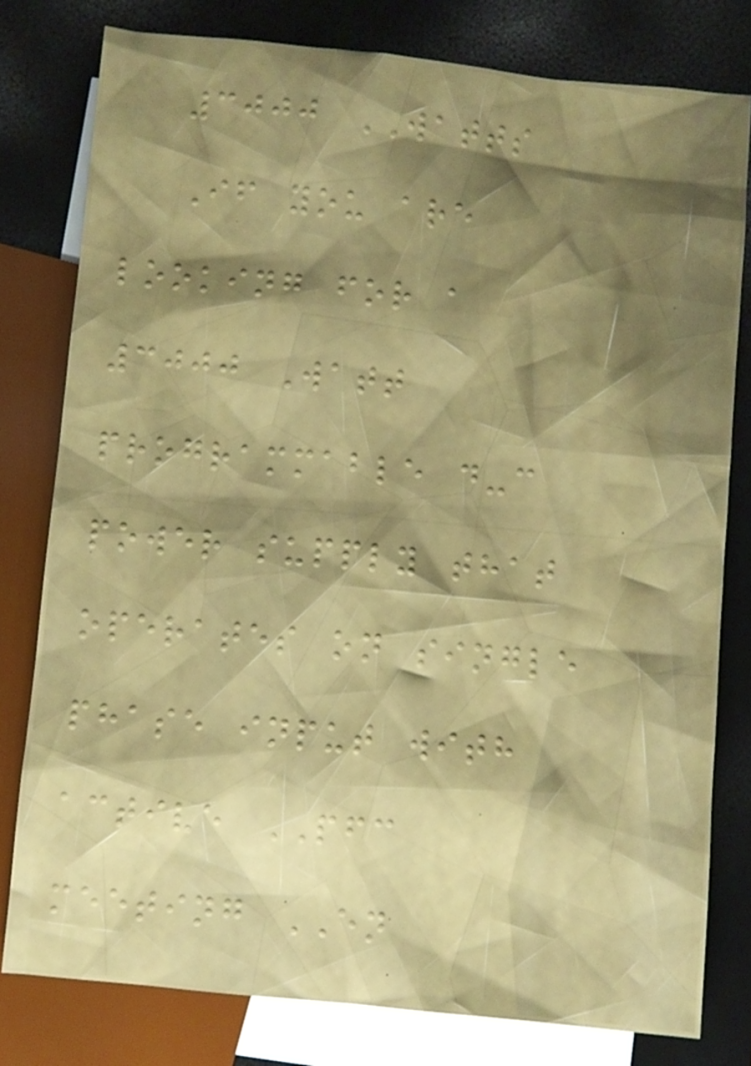3000 WATTS
If you are
looking for a
3000 Watt
programmable d-c
power supply that
operates on single
phase input with
active PFC
meeting EN
